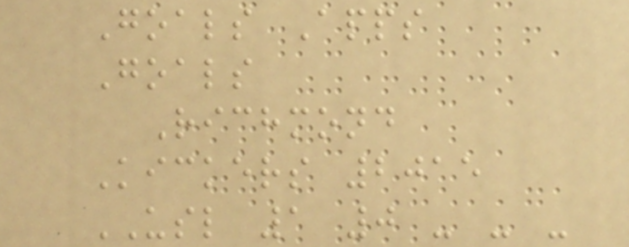Goals Apps
Goals
Richmond
Kickers 2015
USL 1 0 - - -
